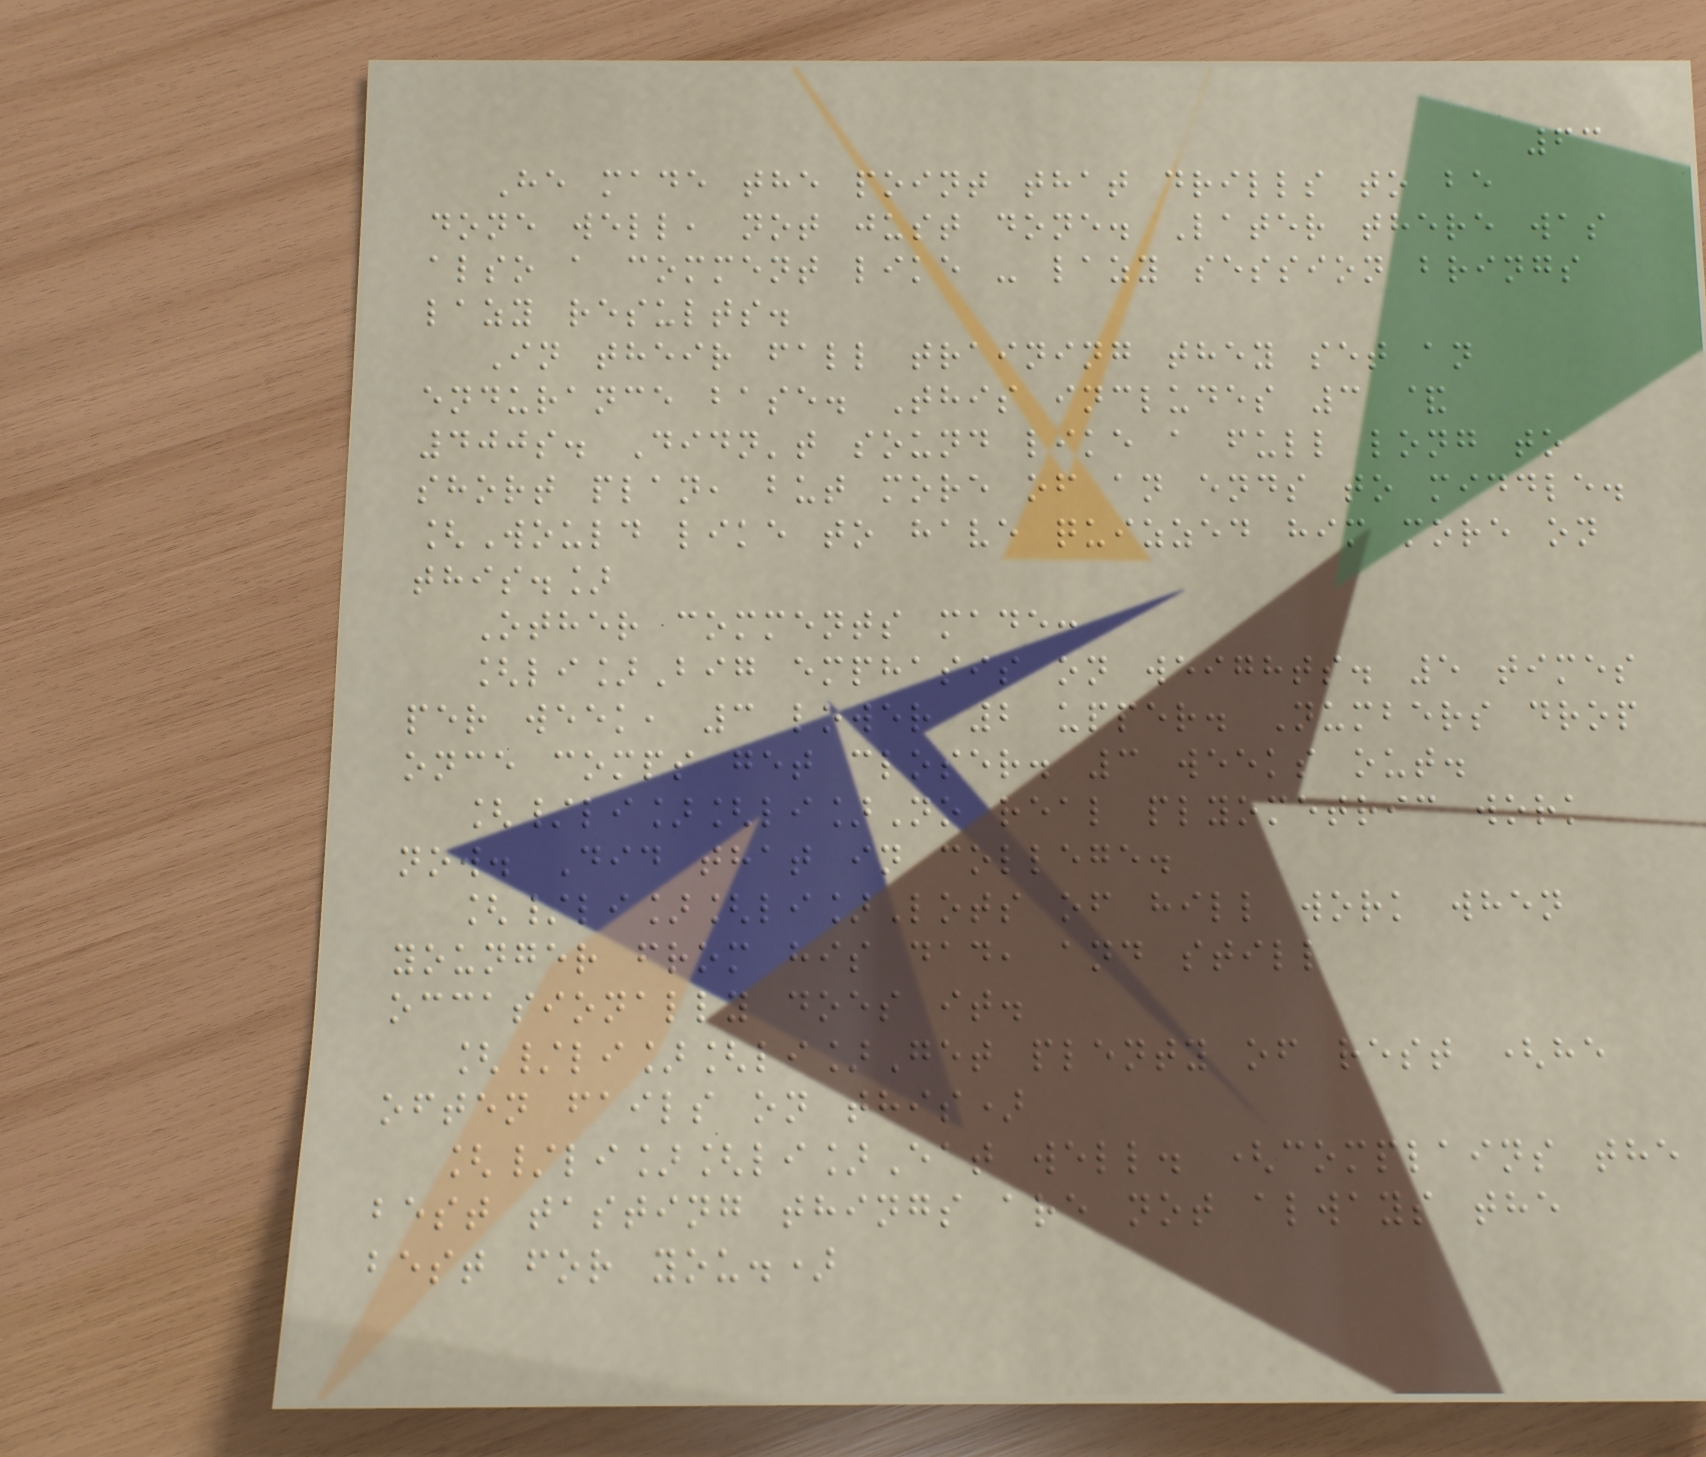63
He made the point that drills to be
done well, not just done. Later there was
also a comment like - lazy session brings
lazy results.
In their fall training they set an
endurance base. This includes 3 &
400s. Didn't sound like a full long to
short plan, but more of an ends to middle.
[Would like to have quizzed him more on
this.]
Other comments made:
[li]Big emphasis on weights. 5 times
per week, 3 lower 2 upper. Numbers drop
once comps get closer. 3 weeks out.
[/li][li]No real plyometric work
now. Did that in college.
[/li][li]Lots of hill work when
younger from his dad, and still
occasionally does it.
[/li][li]Get plenty of rest (he
often fails on this)
[/li][li]Eat well. (complains the
best tasting things are not always the
best for you.)
